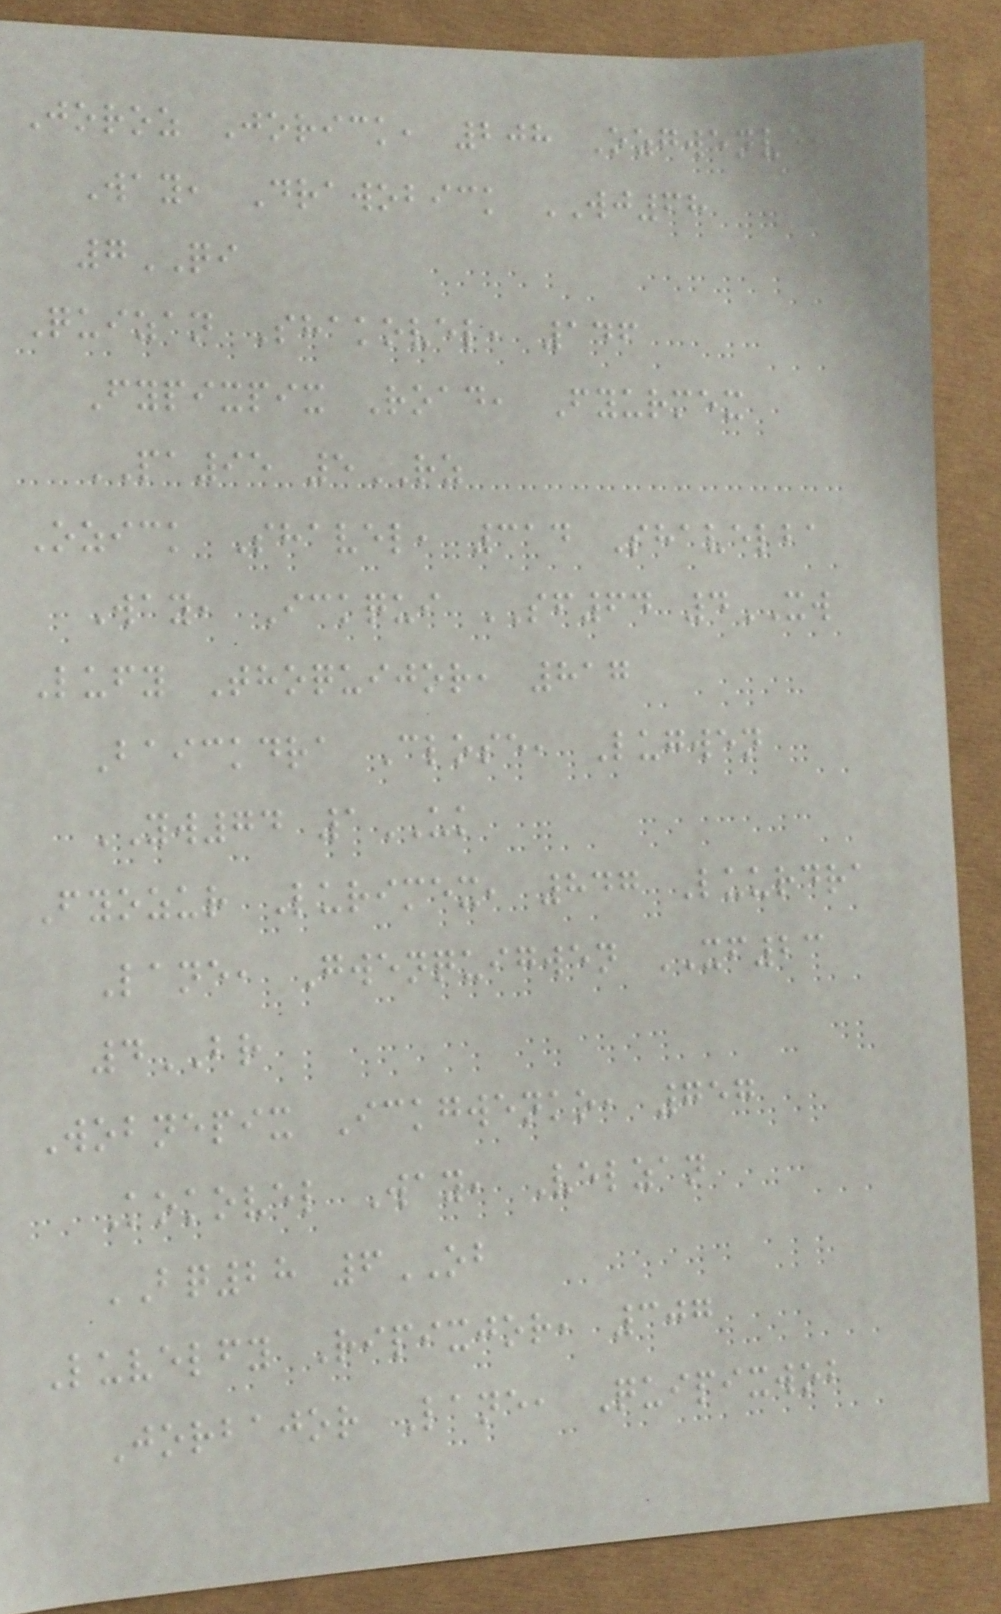Joroz Jorick, 208 Ozgwenvel
Way, Drawobick WJ68
7QI
Quizan Shakovel, 146
Fypixpix Road, Fyurmex
PA95 5RZ
Ozick Shavel, 314 Shavelba
Way, Ickqui SF64 4XW
Lufy Thoquijor, 817
Baickdra Close, Lugwen
YW74 1UK
Fyozur Lurimex, 847 Luurdra
Lane, Gwenquigwen XF23
4BR
Wobnepix Ickgwenko, 757
Kokovel Way, Velzan
BQ28 6OB
Luvelfy Ripixjor, 307
Jorbajor Lane, Quipixwob
